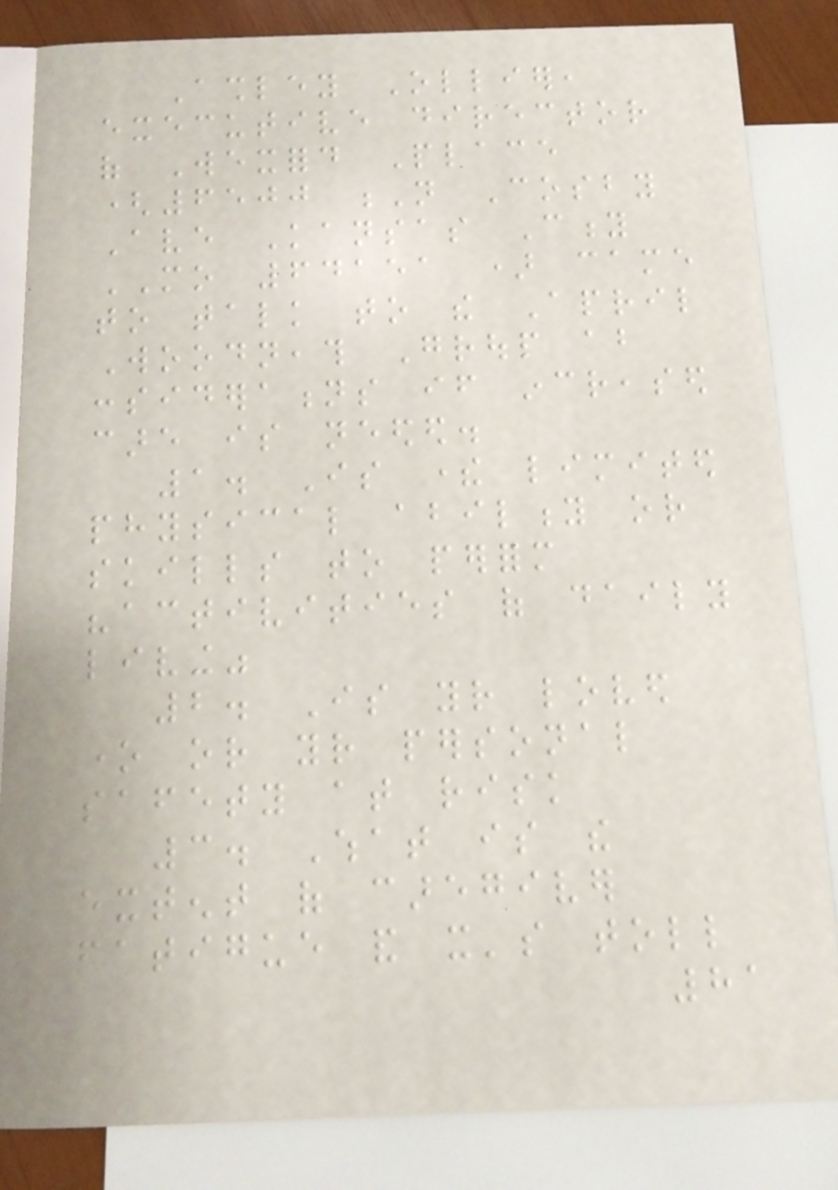Ashley Ollier,
executive director
of Wexford Place
(6500 N Cosby
Ave Kansas City
MO 64151 ) came
to talk to the April
Woodneath Group about
considerations if increased
care is needed.
1. Is there limited
physical ability or
skills to perform
"activities of daily
living"
2. Is your loved
one or your personal
safety at risk
3. What is the
extent of caregiver
fatigue and it's toll
81
